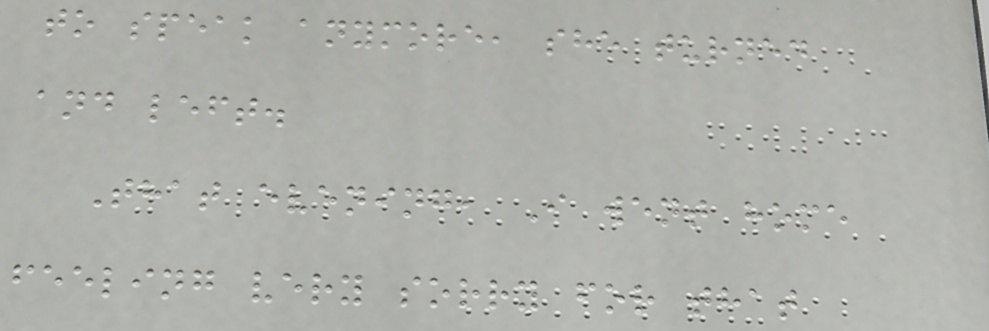to speak anymore, she turned
and left.
That evening, I went home
feeling very sorry for that
